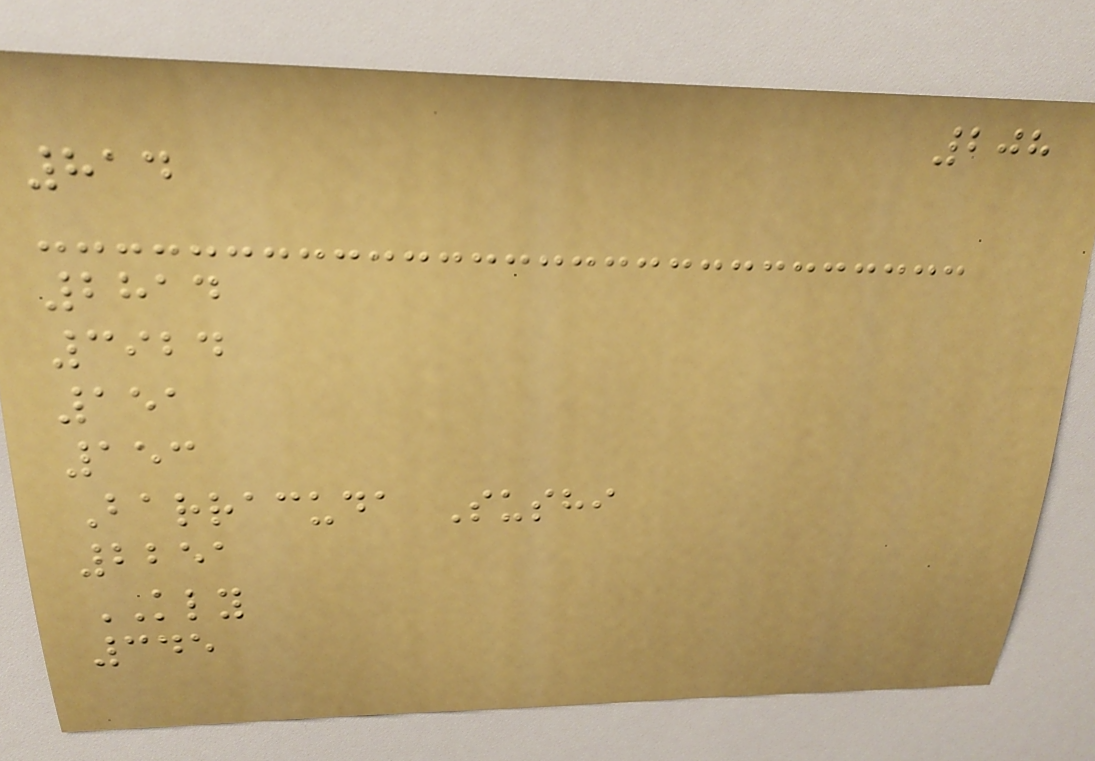208
814
2814
3924
151
153
Barracuda Sushi
2251
KLY
345
